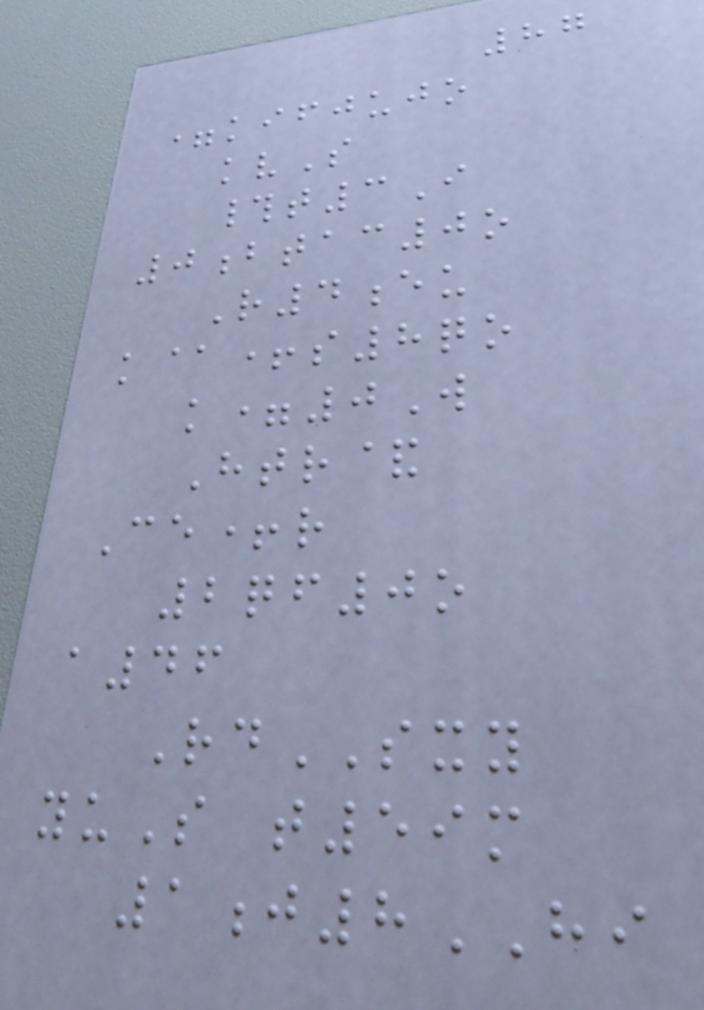87
=kifjujo
kvS
#t3I
0btac0o
R4eu
k@+s8qo
k=0W
Htr&
Ce+r
2qf0o
a46
RdSXY
yuS t59m
1j8HI
